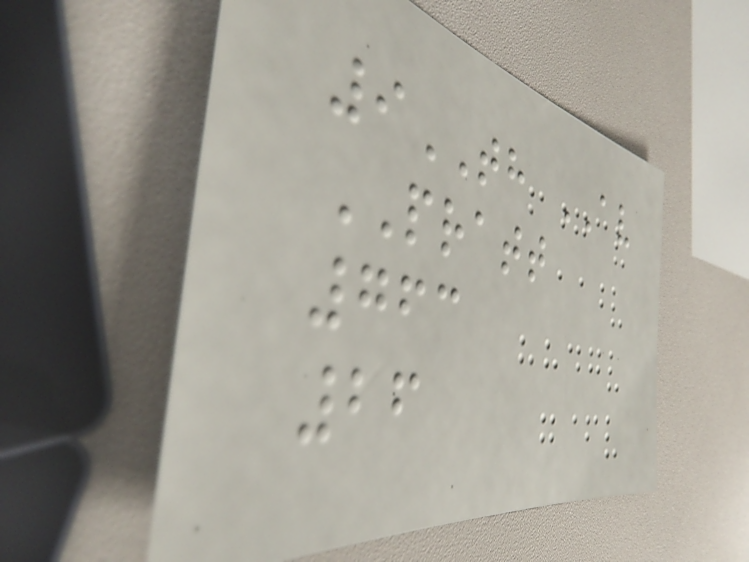9TH AV
PRATT
763
26
